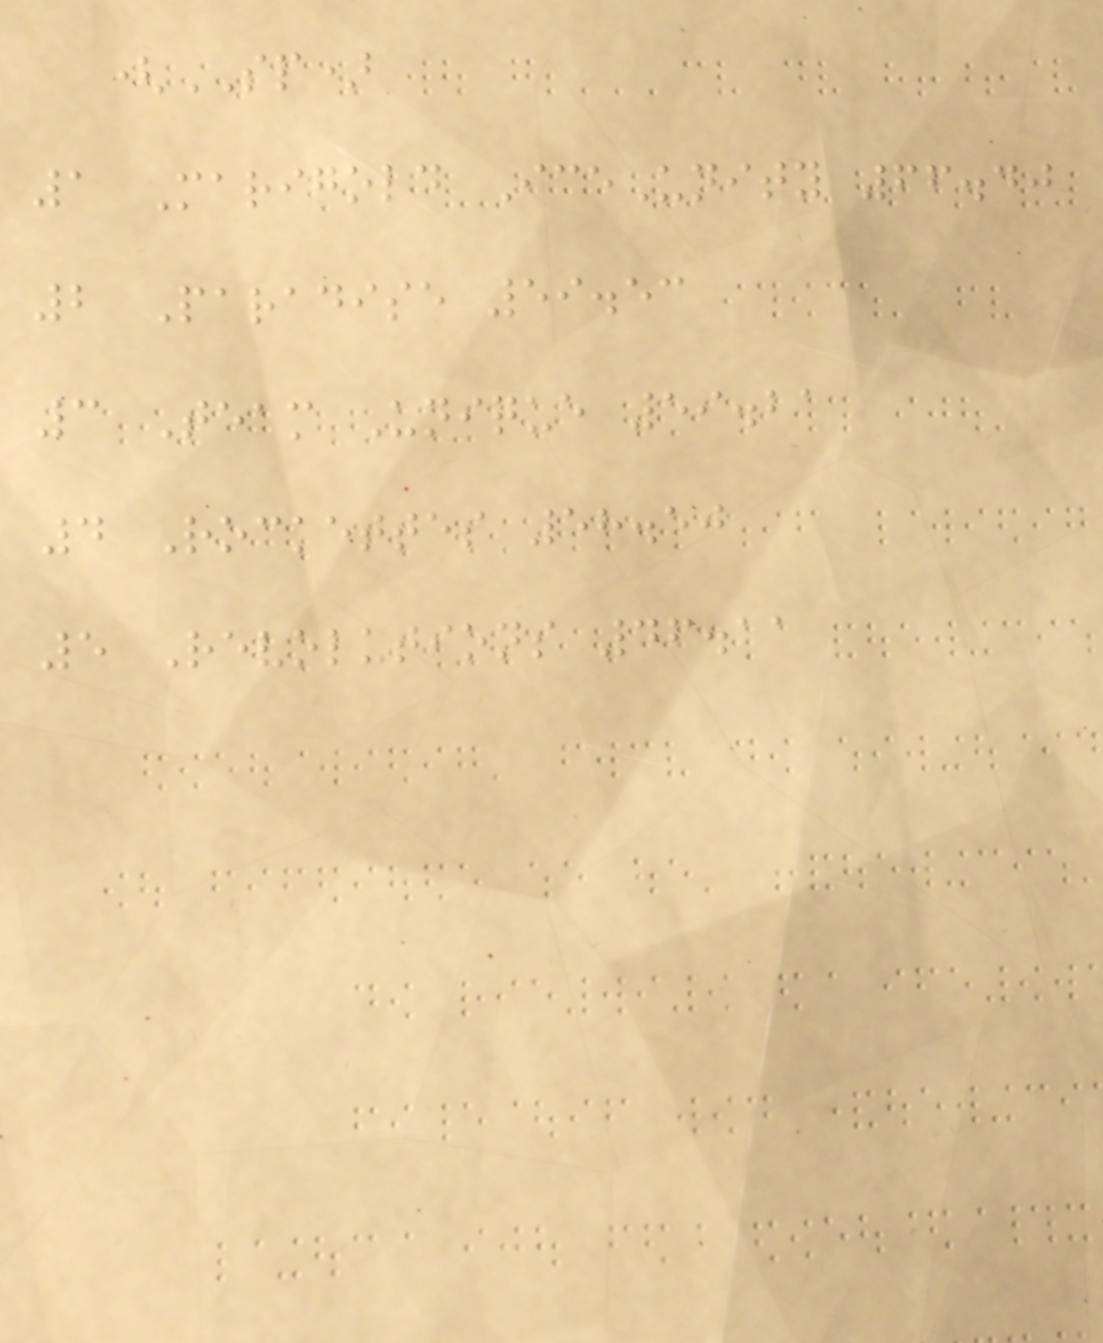(SP)
1 Marigold IceUnity 66.40
2 Paradise 59.53
3 Team Unique 59.21
4 Rockettes 58.50
5 Revolutions 46.11
